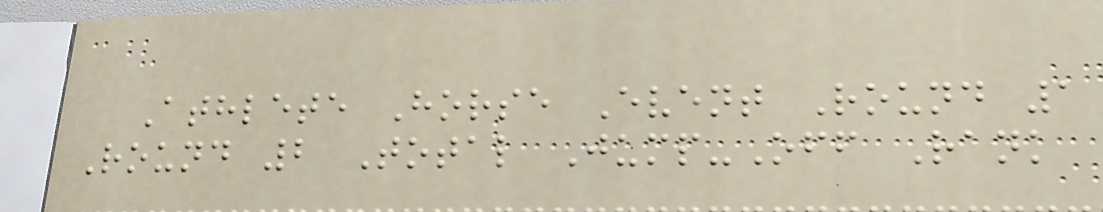Athlete Horse Event Round 1
Round 2 Total Jump-Off Rank
